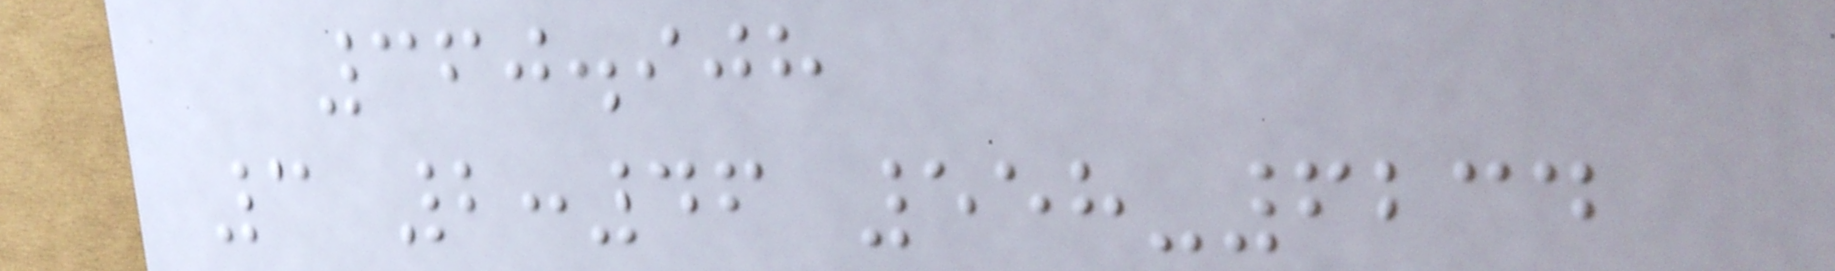360.908
3 2:46 558-6234
